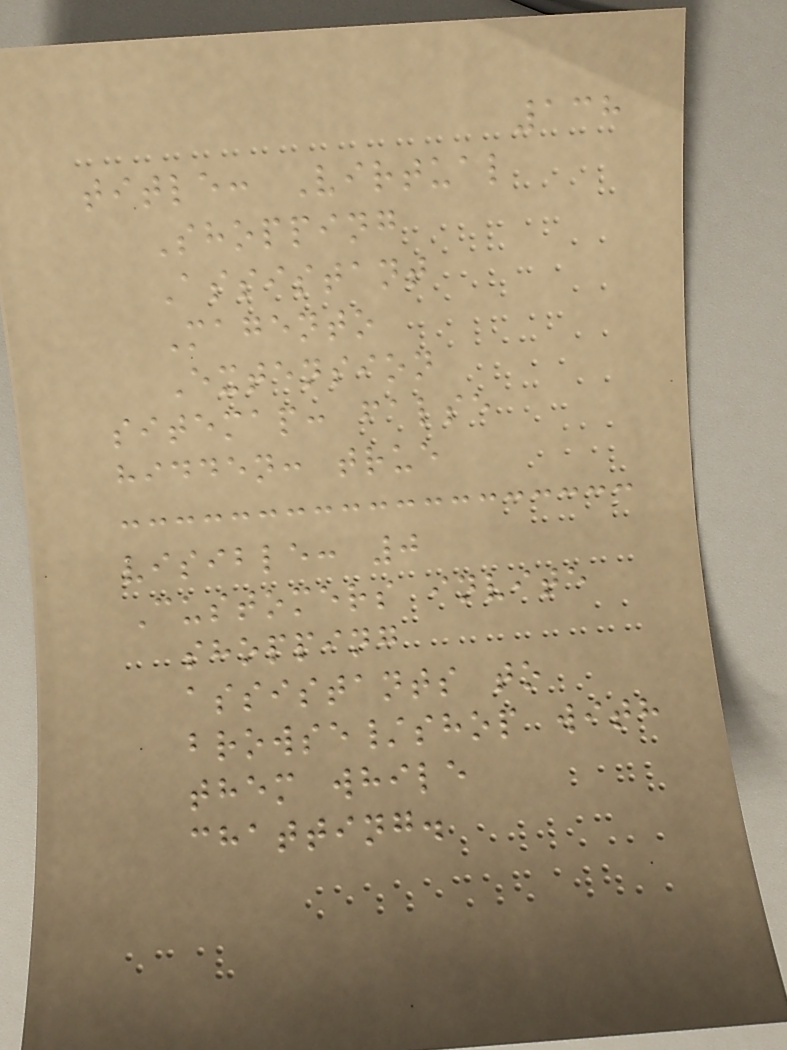138
title: Virtual
Shopping
Assistant
Magento
Extension
sitemap: false
hidden: true
visible: 0
Customers invite
shopping
assistants to
browse/shop with
them while
chatting.
